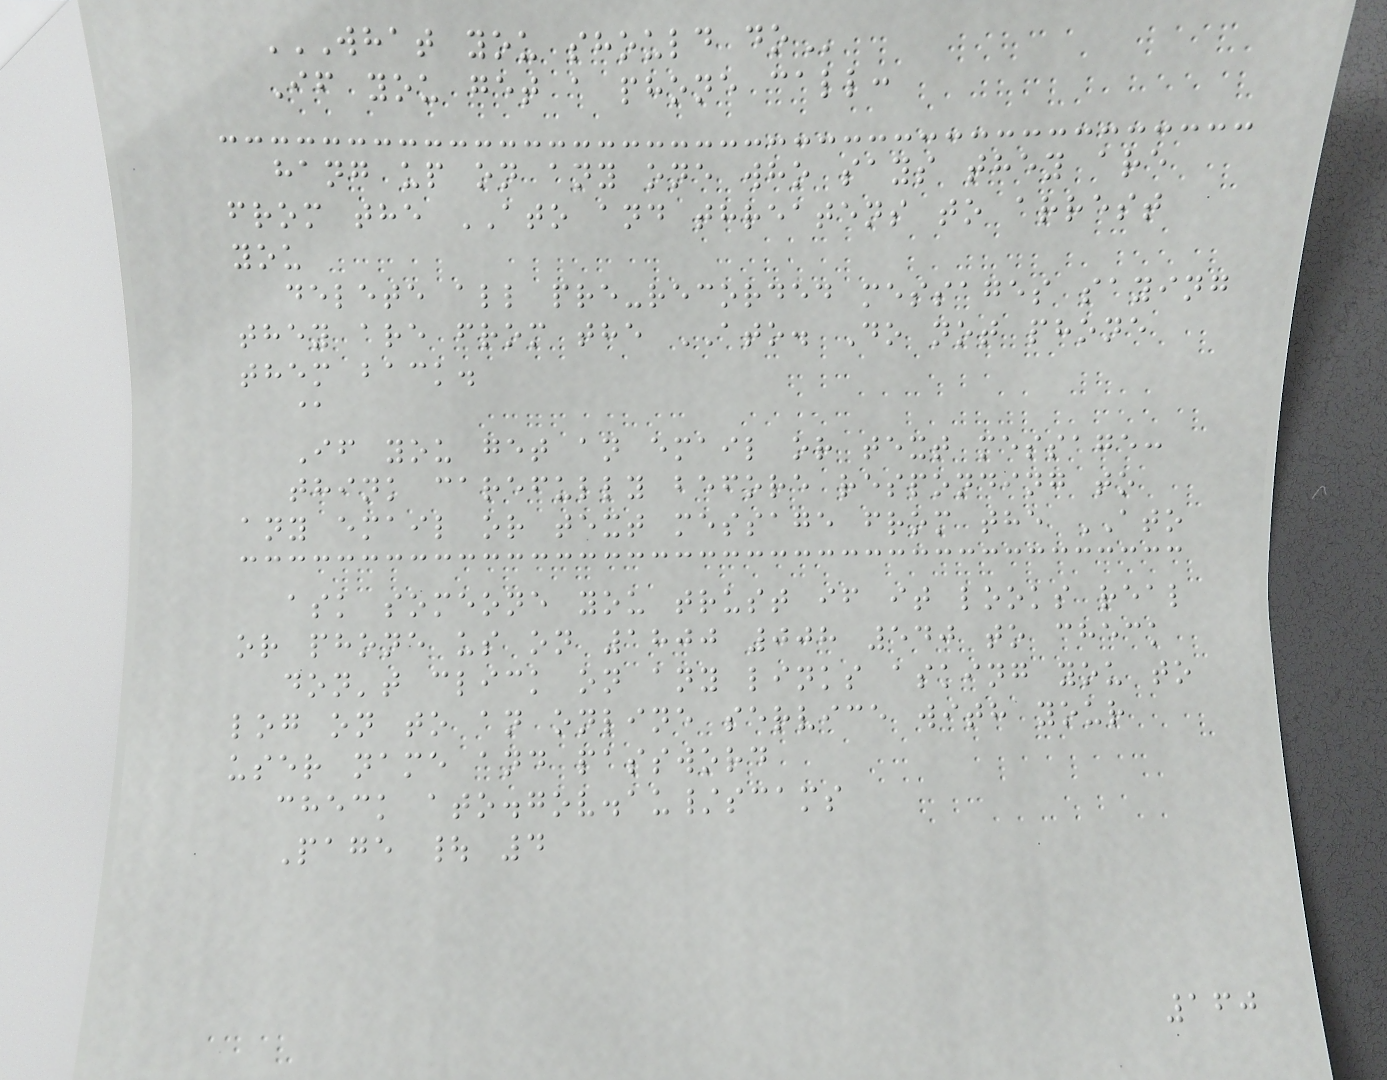WHAT YOU SHOULD DO
If you get a phone call:
hang up on any one who says they are
from the ATO and threatens to arrest
you
delete all pre-recorded messages saying
they are from the ATO. Do not phone
them back.
@
If you get an email or text message:
think carefully before responding to
any email or text message from the ATO
ask someone you trust if it looks real
or phone us on 1800 008 540 to check
don't click on any links asking you to
log on to an online service with your
user name and password
check ato.gov.au/scams
Page | 4
160
